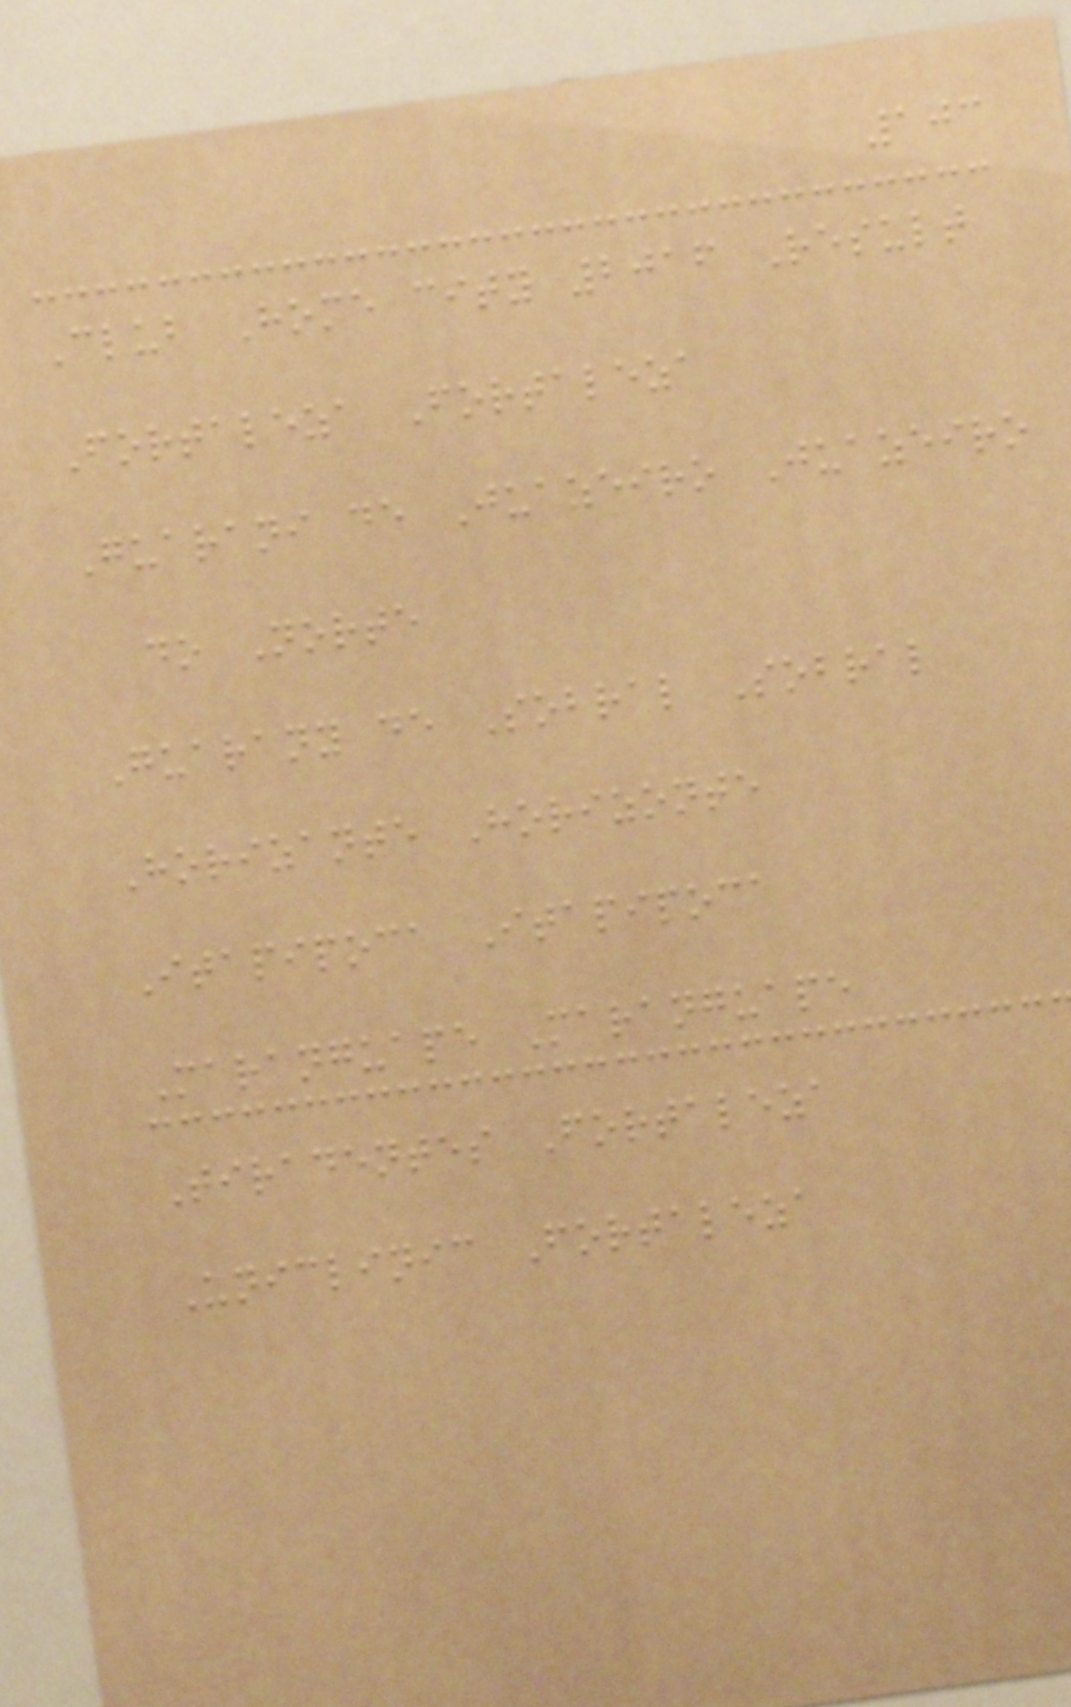103
Club Home city 2016 Result
Fortaleza Fortaleza
Guarani de Juazeiro Juazeiro
do Norte
Guarany de Sobral Sobral
Horizante Horizonte
Itapipoca Itapipoca
Maranguape Maranguape
Tiradentes Fortaleza
Uniclinic Fortaleza
